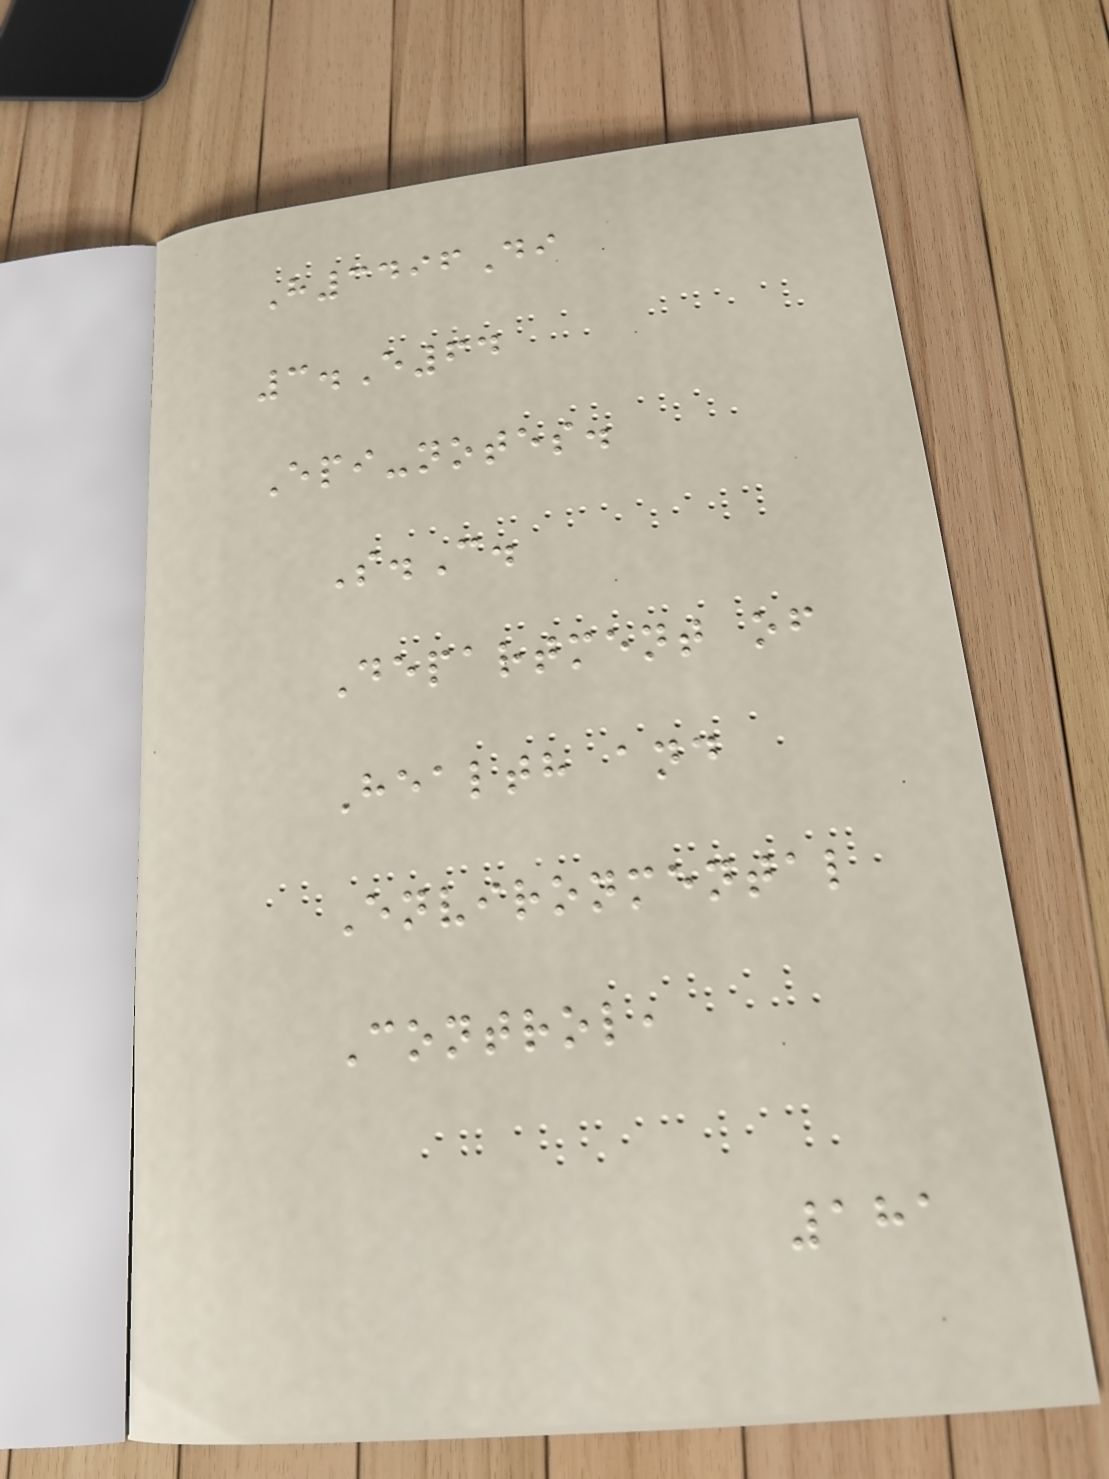H3496Di
3.E64
Epi-notes.
S.C.
Department of
Health and
Environmental
Control,
181
